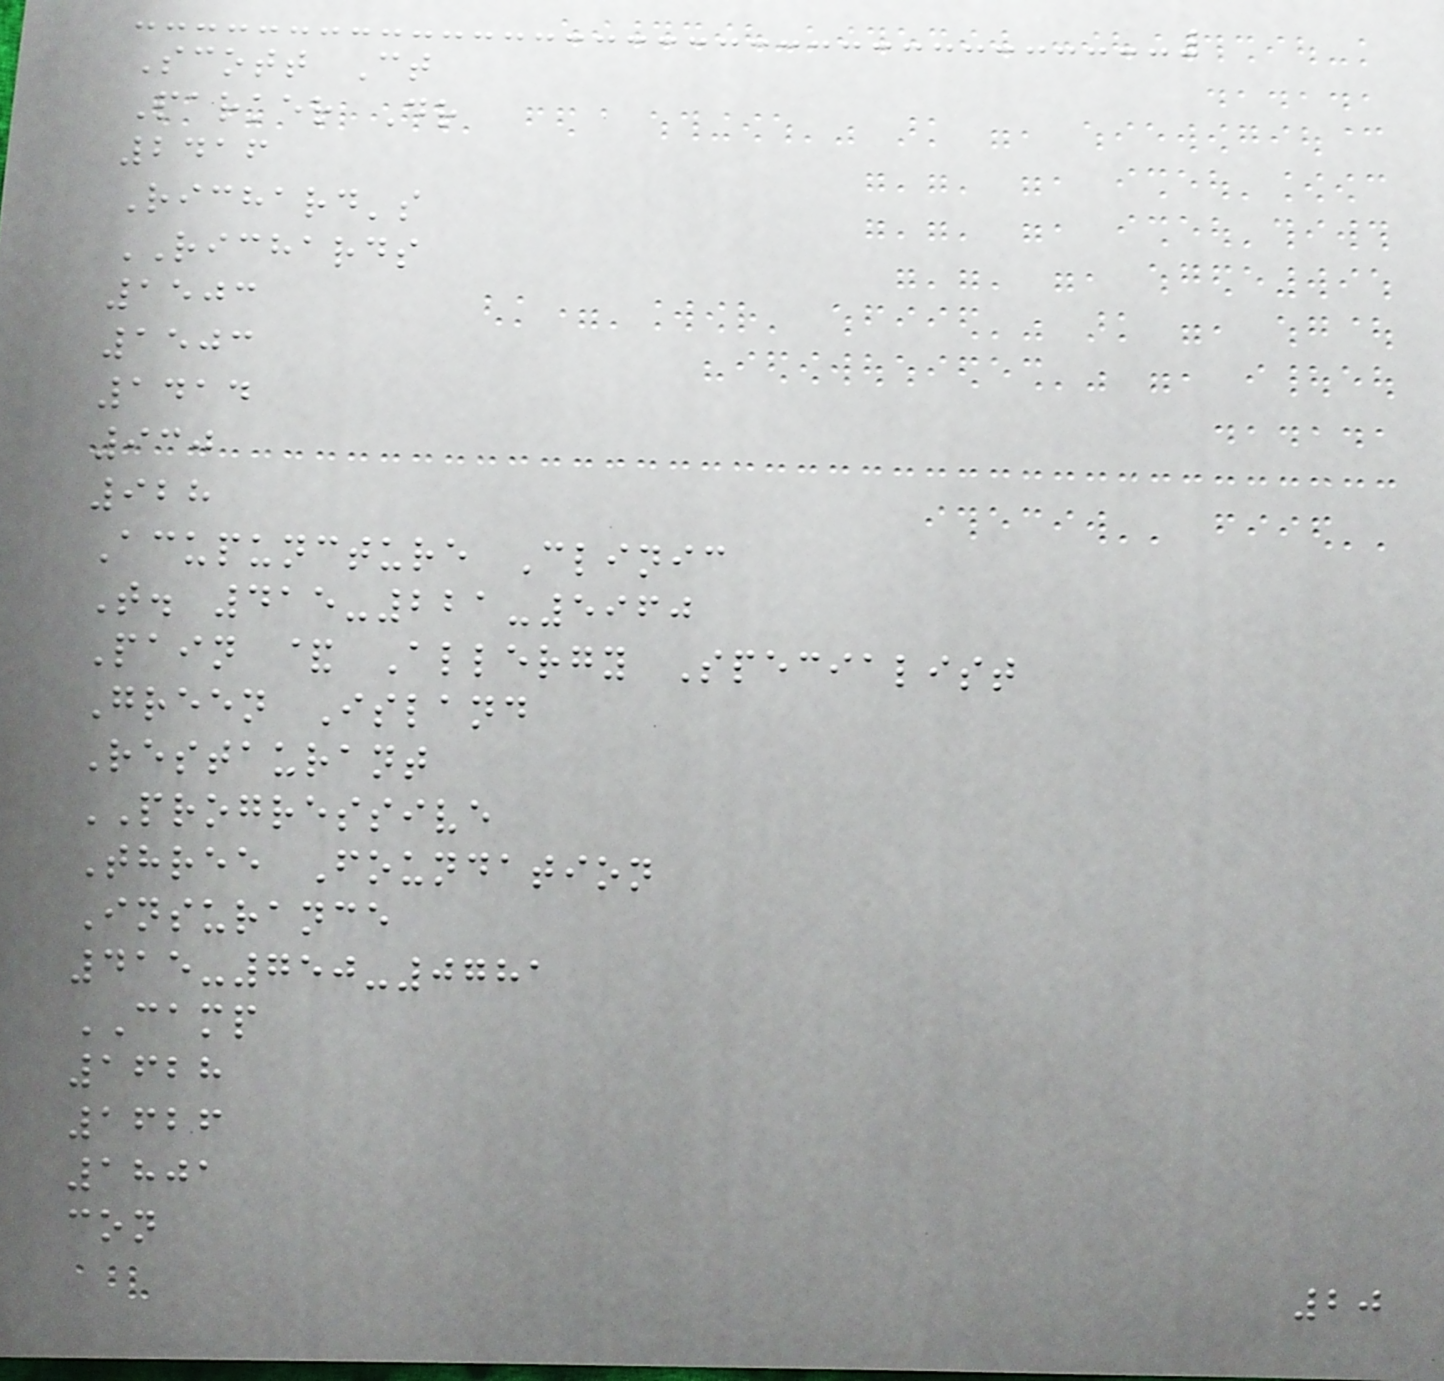Scott Ct
Parker Dr
2416
Richard's
RICHARDS
1503
1503
1414
930
928
Acupuncture Clinic
T. 415-221-5960
Pain & Allergy Specialist
Green Island
Restaurant
PROGRESSIVE
Three Foundation
Insurance
415-750-0781
CAMP
1628
1626
1801
con
20
